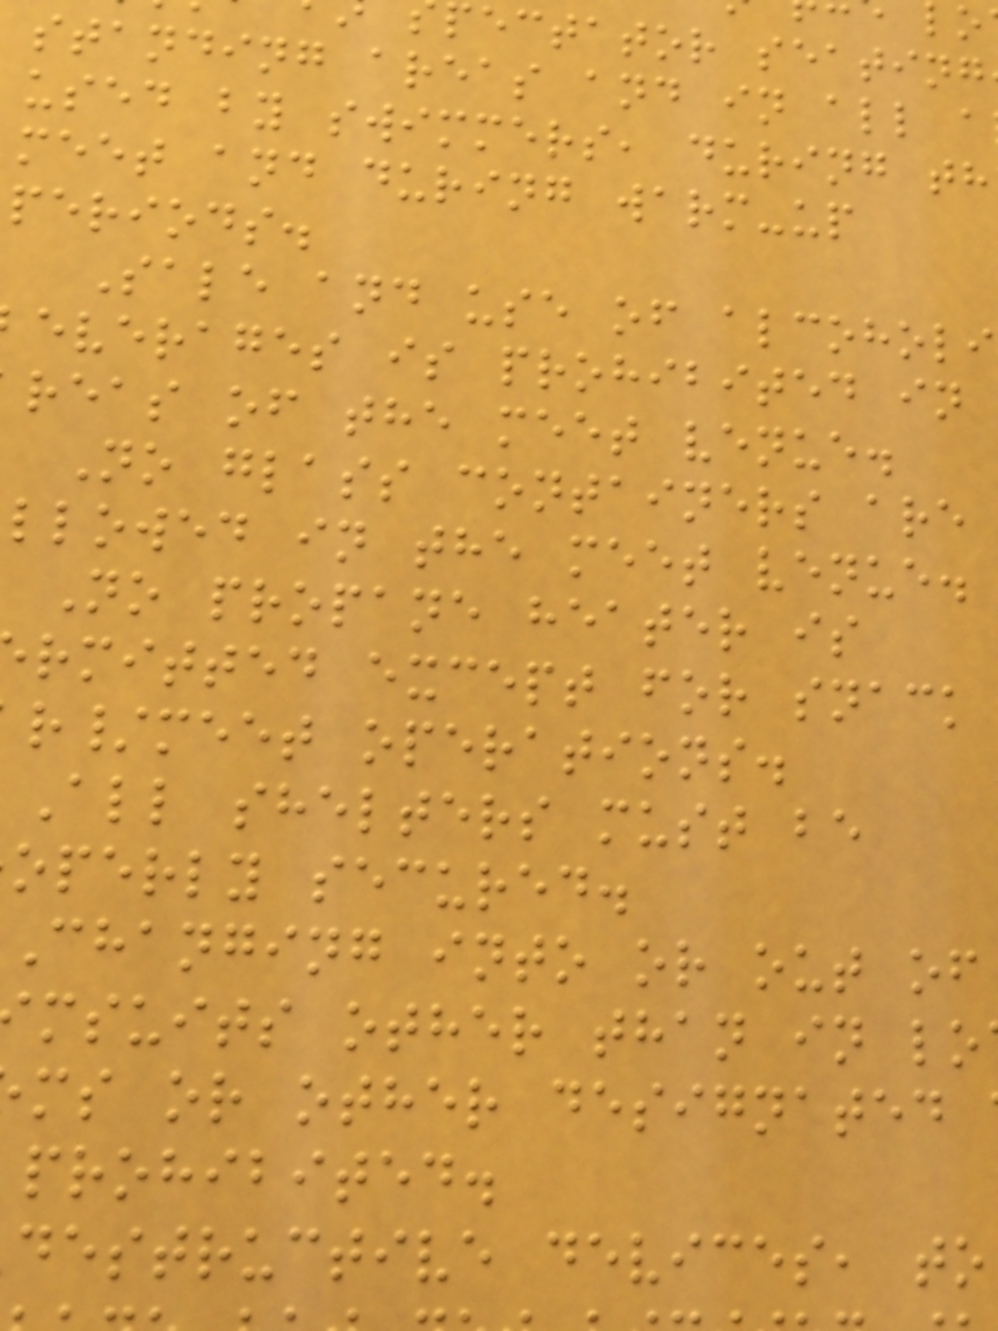ectator seating
standing areas and in all a
used by swimmers, during th
meet and during warm-up
periods.
Sale and use of alcoholi
everages is prohibited in
reas of the meet venue.
No glass containers are
llowed in the meet venue.
No propane heater is
rmitted except for snack
r/meet operations.
All shelters must be
operly secured.
Changing into or out of
msuits other than in lo
ms or other designated
prohibited.
destructive devices, to
